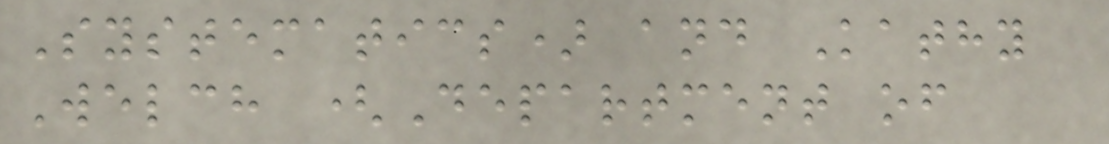Systematics) and Kathy
Welch (Department of
